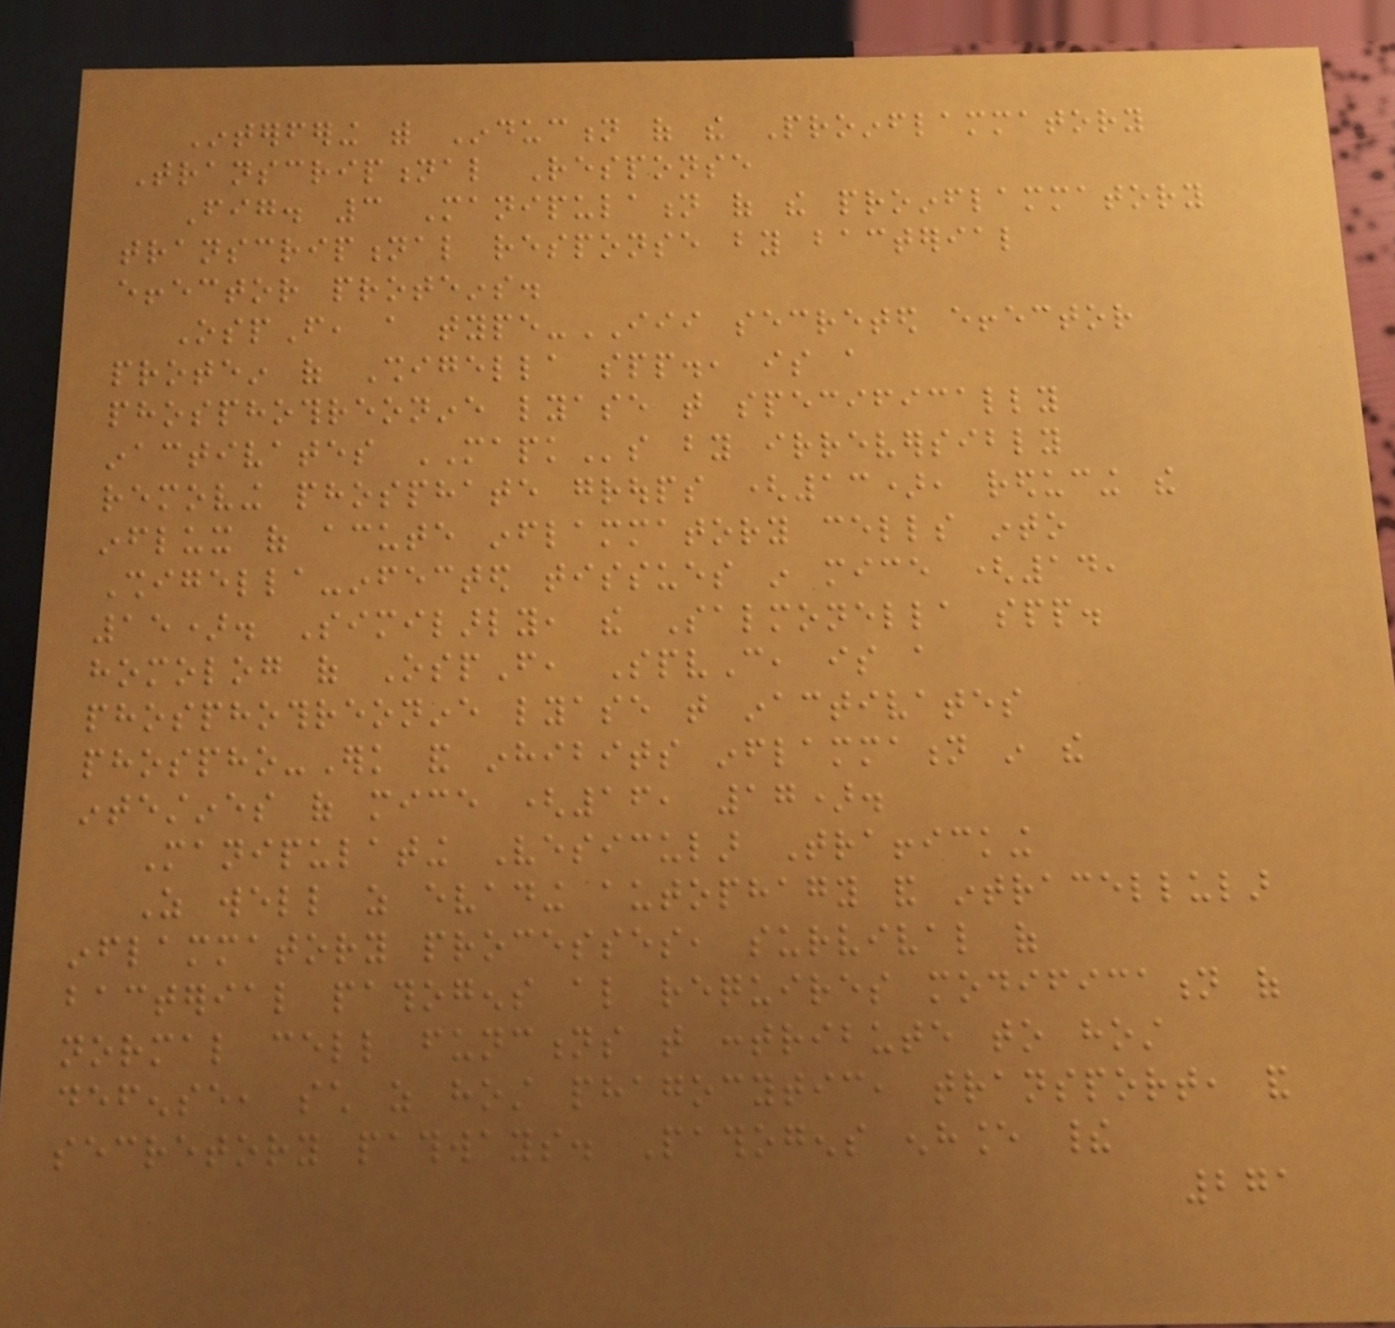Interfering with Induction of the Proinflammatory
Transcriptional Response
Fig. 3 Manipulation of the proinflammatory
transcriptional response by bacterial
effector proteins.
OspF, a type-III secreted effector
protein of Shigella spp., is a
phosphothreonine lyase that specifically
inactivates MAPKs by irreversibly
removing phosphate groups (13), reducing the
influx of acute inflammatory cells into
Shigella-infected tissues in mice (14,
15). Similarly, the Salmonella spp.
homolog of OspF, SpvC, is a
phosphothreonine lyase that inactivates
phospho-Erk and inhibits inflammation in the
intestines of mice (16, 17).
Manipulating Vesicular Trafficking
As well as evading autophagy and intracellular
inflammatory processes, survival of
bacterial pathogens also requires modification of
normal cell functions that contribute to host
defense, such as host phagocytic, transport, and
secretory pathways. Pathogens enhance their
271
